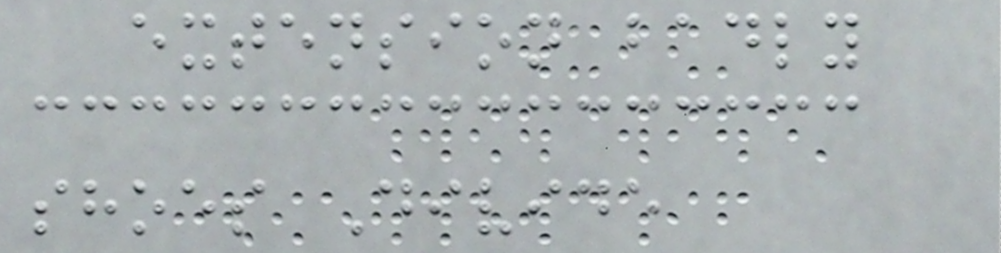extension badly
shoes Divide
